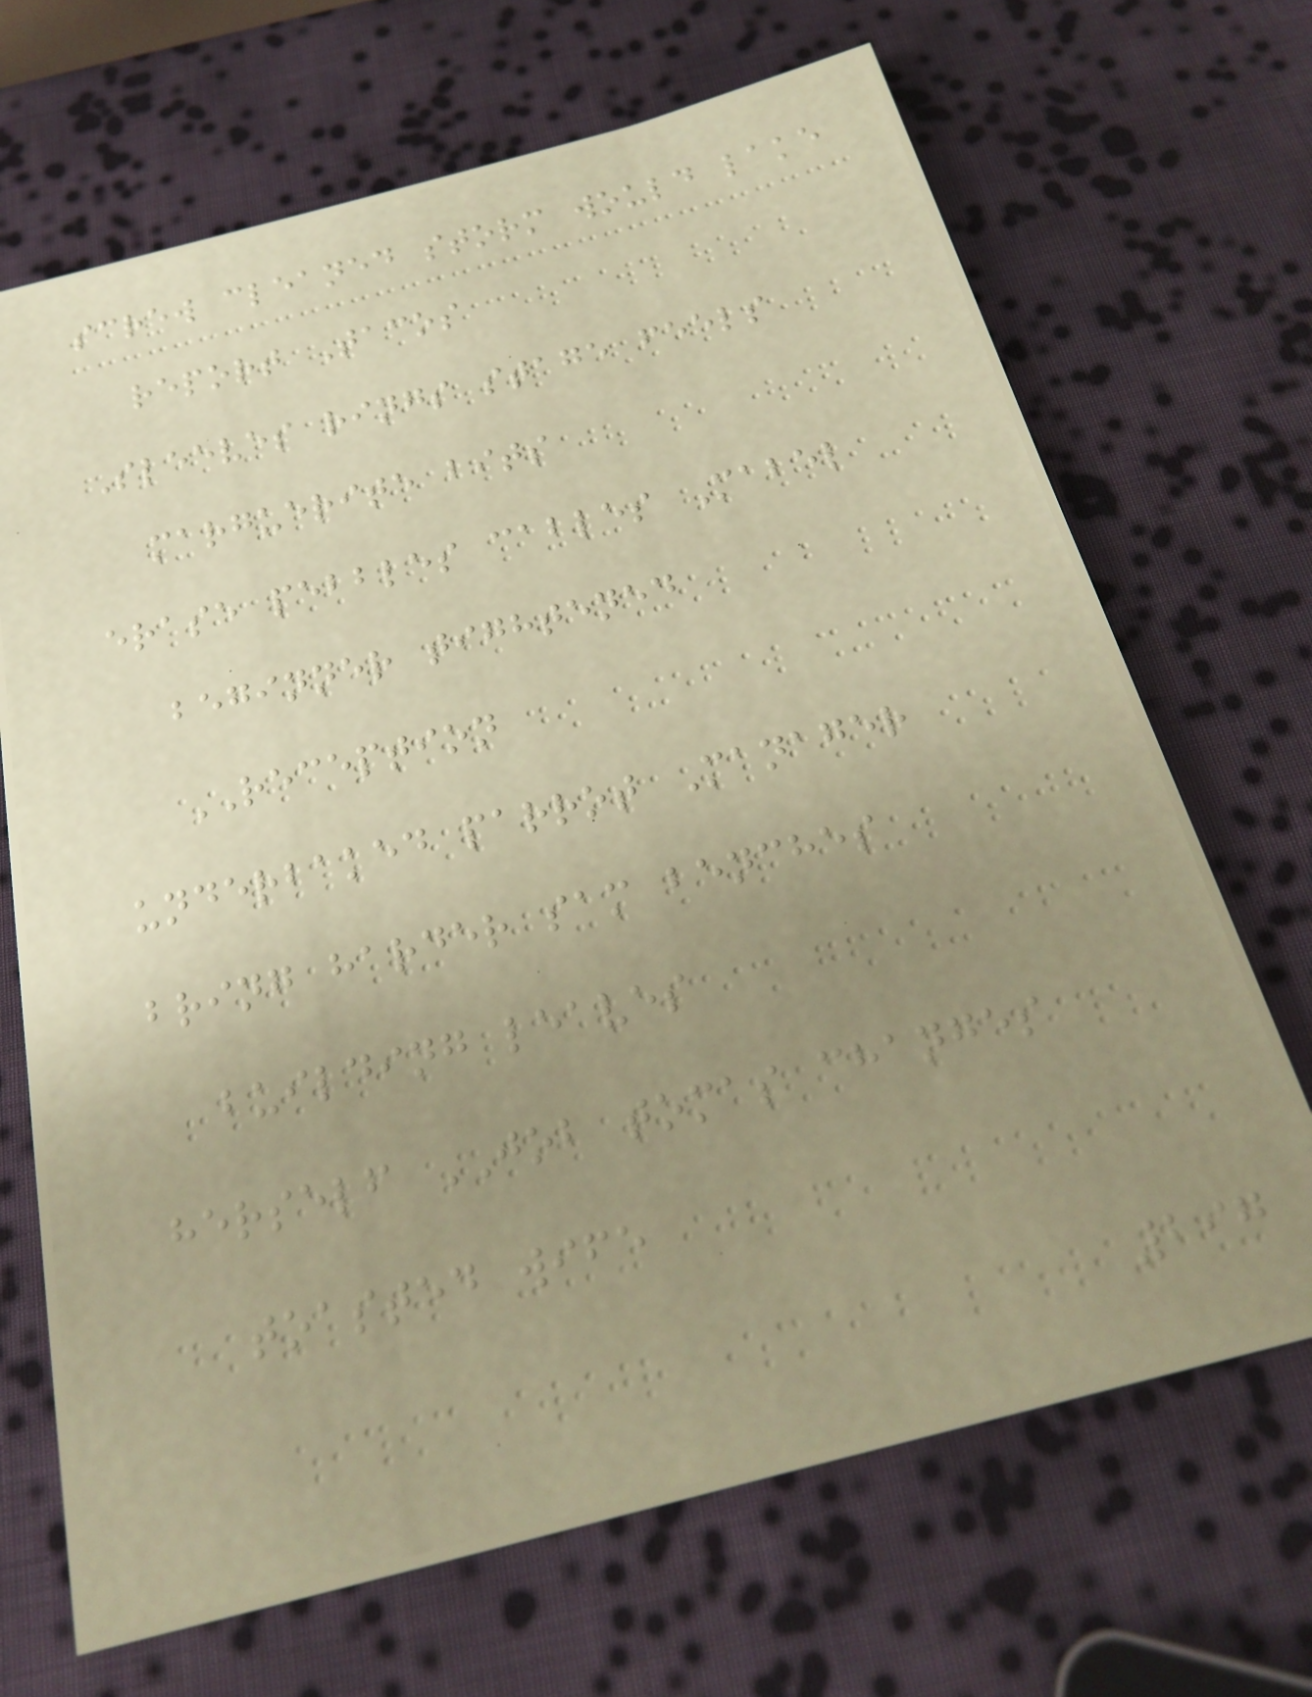screw cleaned storm would lake
report Tacos
Sleeves rings stage feels
marguerite bits
erase pebbles cables Mabel
beginner tightened
RECEPTION
underbaked parrot Manager
bring harder sam benches
building leaves
herself JOB tomas changes
toasted wife
297
